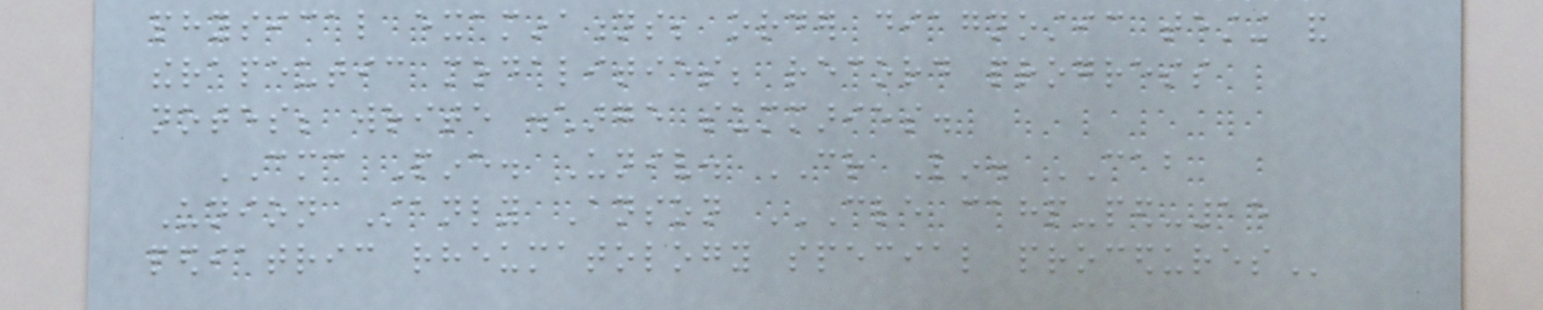physical examinations; order diagnostic testing and
therapeutic modalities; record progress
notes; write discharge summaries.
CMC Pine. Univ. CR Lin. CAB
Union Stanly Anson CLE CAHP-PED-15
PEDIATRIC RHEUMATOLOGY SPECIAL PROCEDURES
